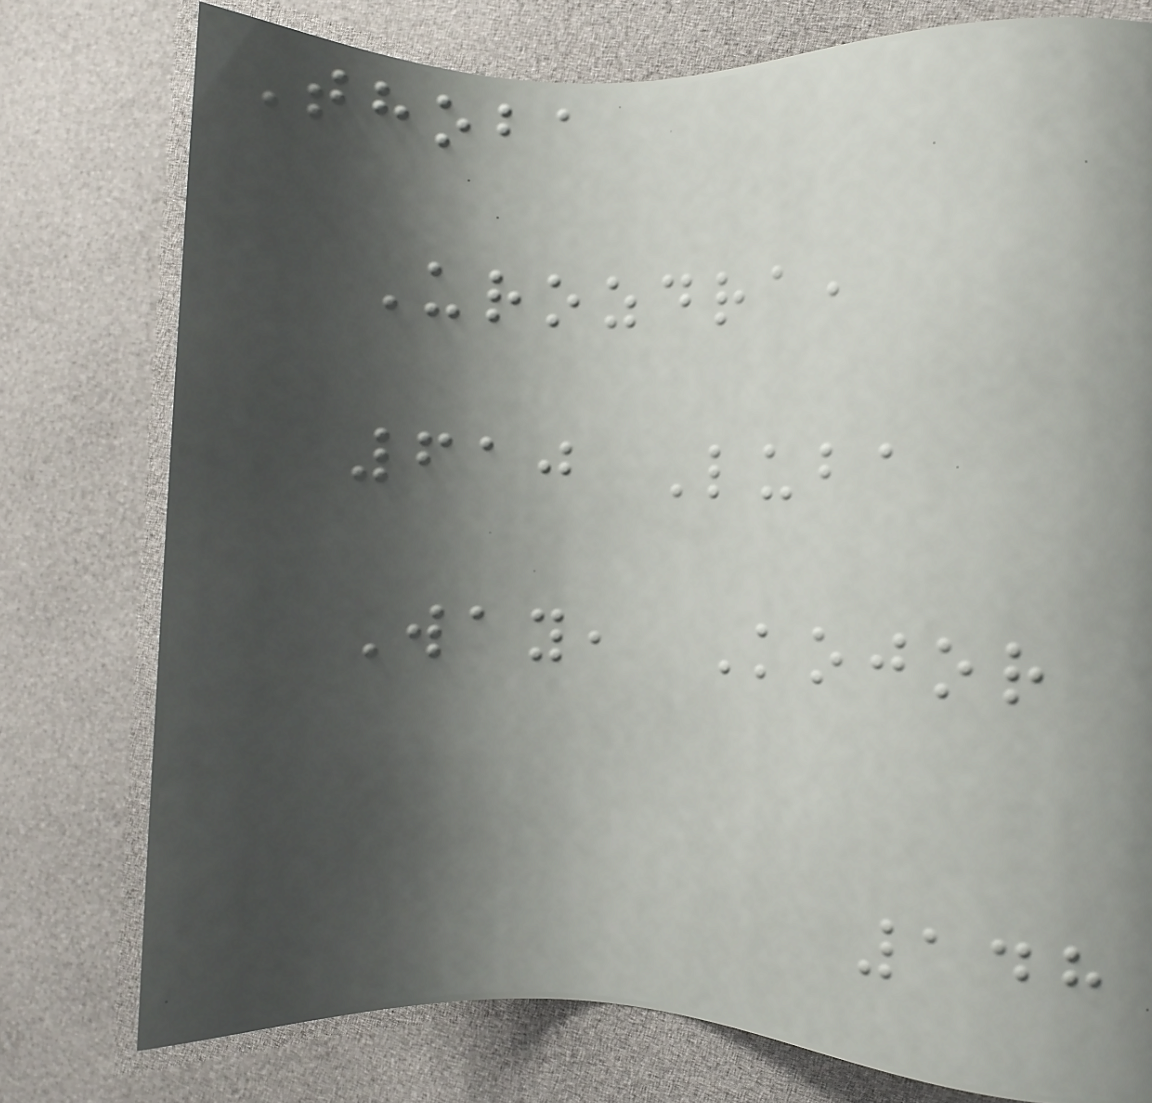Thoba
Urozdra,
610 Luba
Way, Kojor
148
